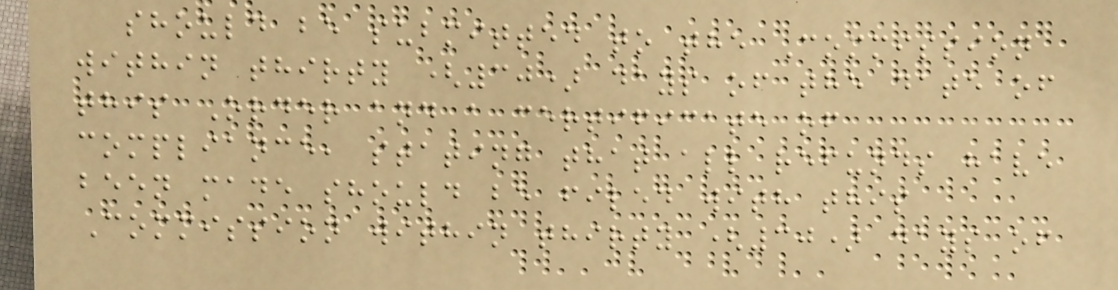should be submitted to the Commission
within thirty (30) days of the date of
this Order and a certificate of
compliance, stating that all refunds have
been made should be filed with this
Commission within thirty (30) days of
